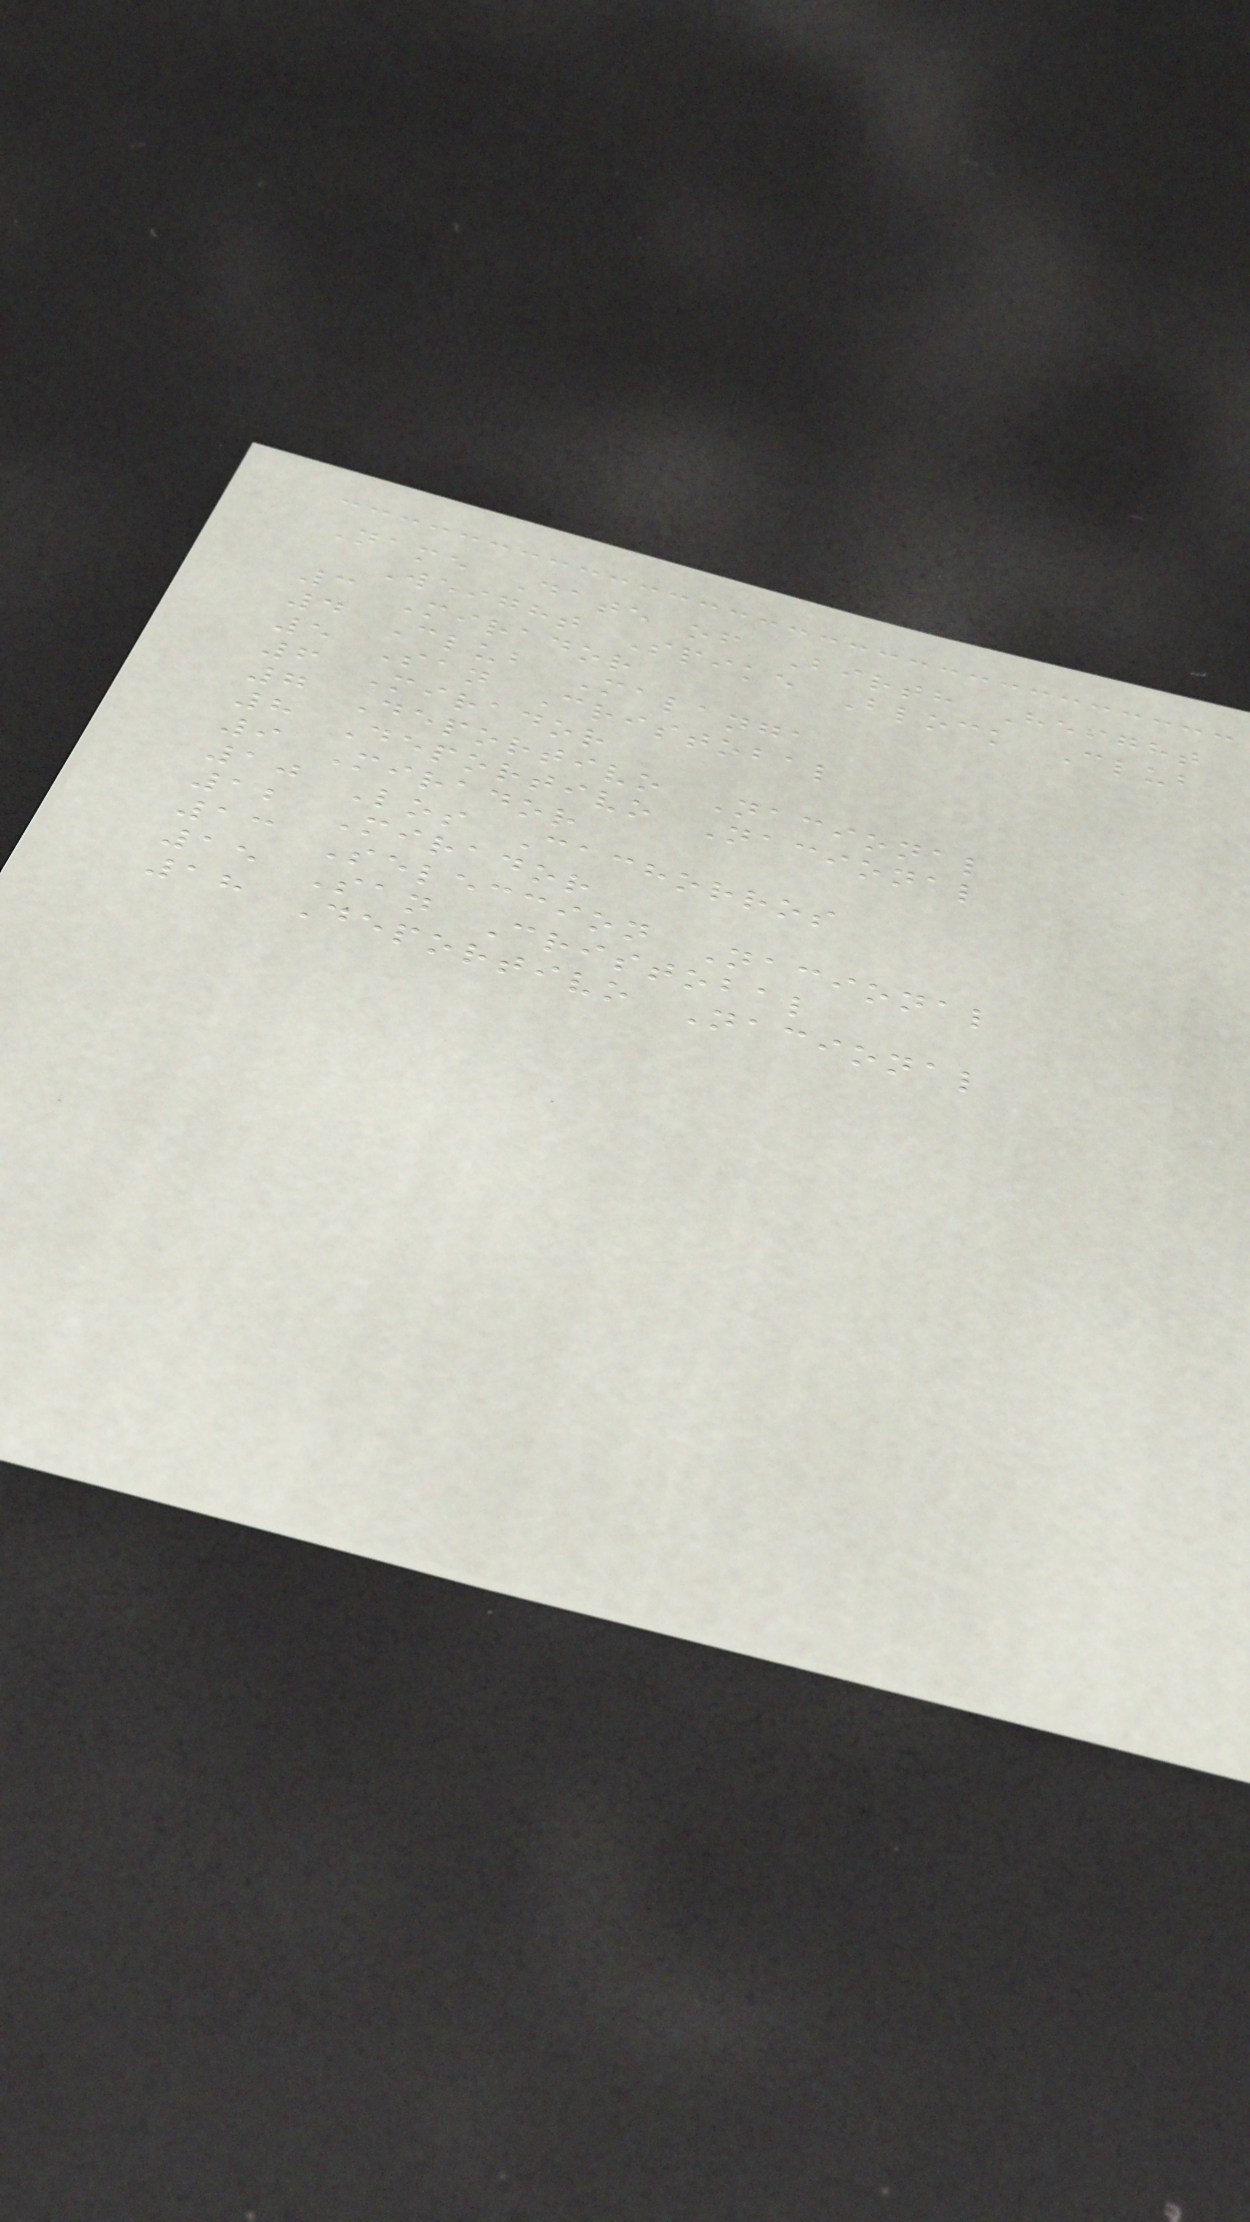Name Date of Birth Height
Weight Spike Block Club
3 Mirador
4 Club Malanga
5 San Cristobal
6 Mirador
7 Deportivo Nacional
8 Deportivo Nacional
9 Mirador
10 Los Cachorros
12 Mirador
13 Seleccion Nacional
15 San Cristobal
18 Deportivo Nacional
